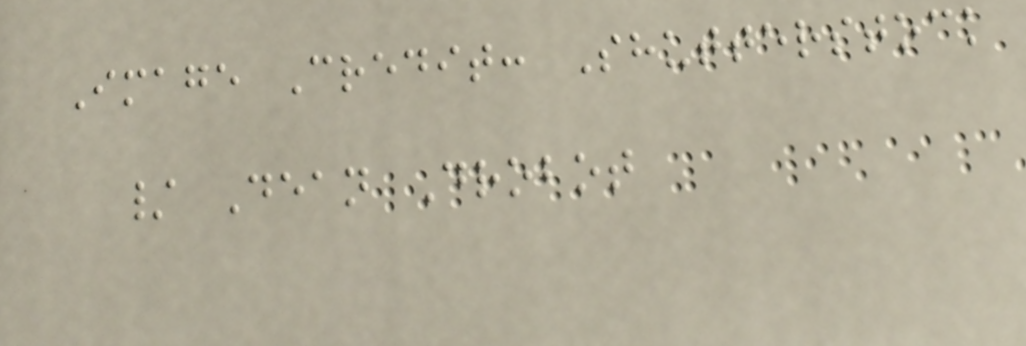Image Credit: Shutterstock
/ Dean Drobot
